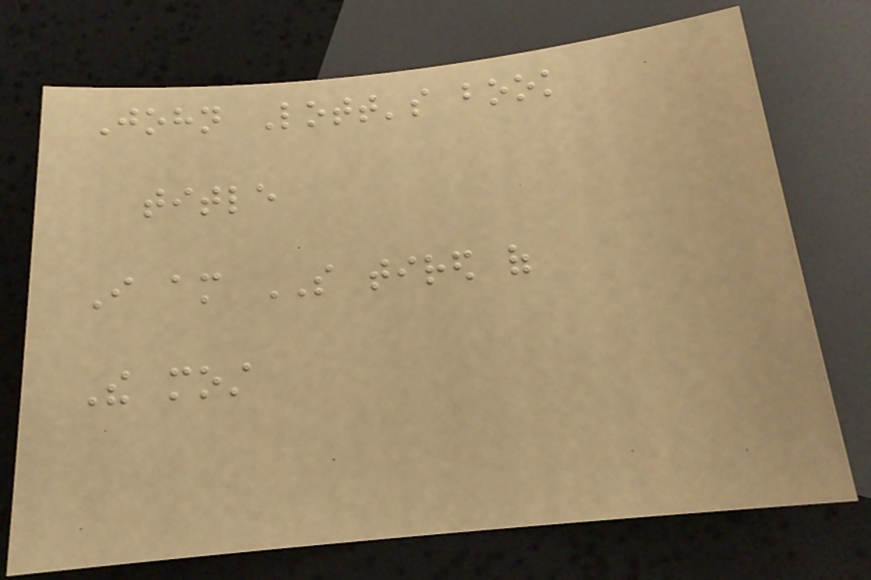John Lott's book
title
I am SO tired of
The most
